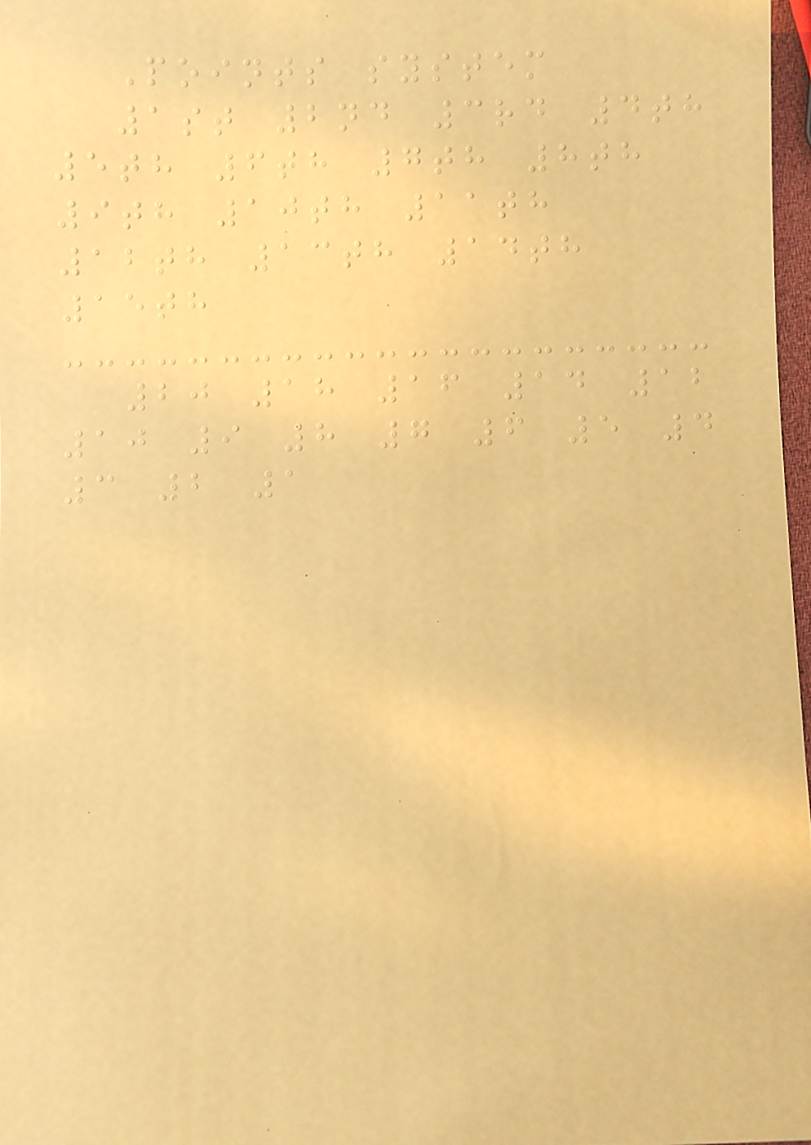Points system
1st 2nd 3rd 4th
5th 6th 7th 8th
9th 10th 11th
12th 13th 14th
15th
20 18 16 14 12
10 9 8 7 6 5 4
3 2 1
